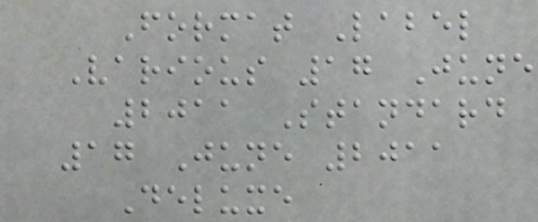Format Label
Various 17 June
2011 Standard
17 June 2011
Deluxe
